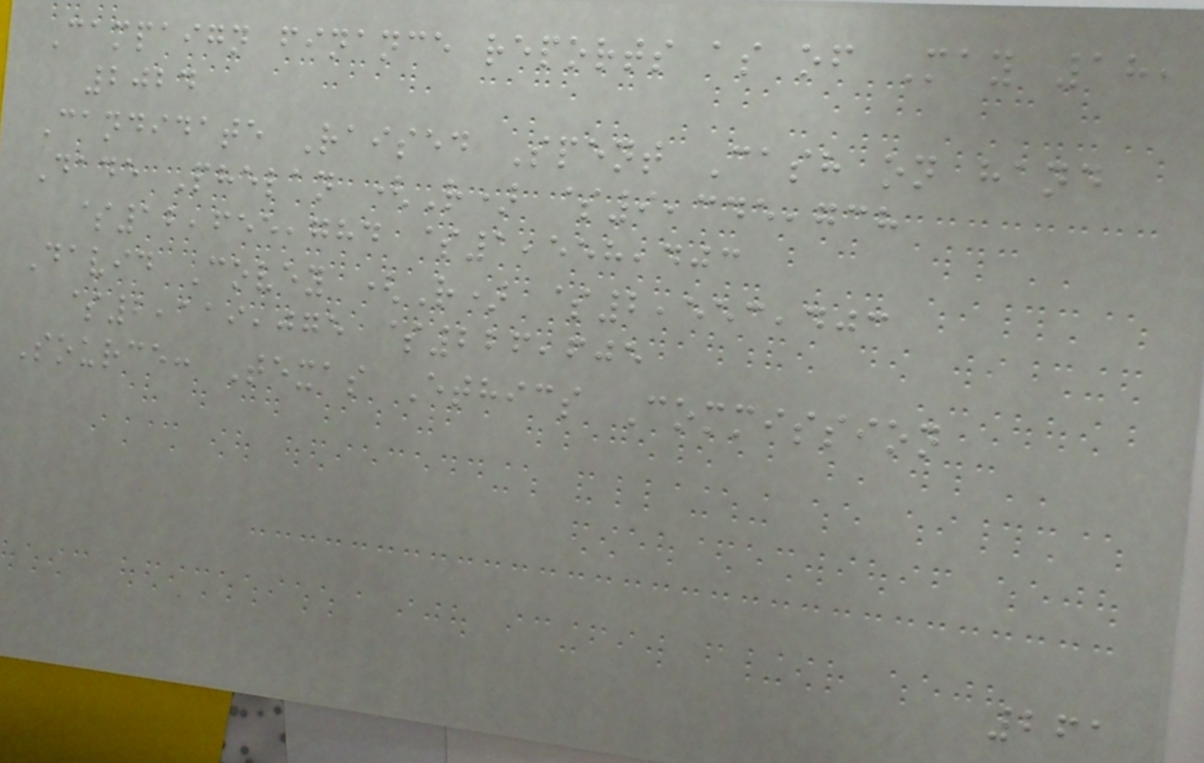Campaign finance reports as of May 18,
2024
Candidate Raised Spent Cash on hand
Dade Phelan (R) $9,345,738
$12,655,784 $1,558,403
David Covey (R) $2,553,403
$2,119,075 $226,605
Source: Texas Ethics Commission
261
